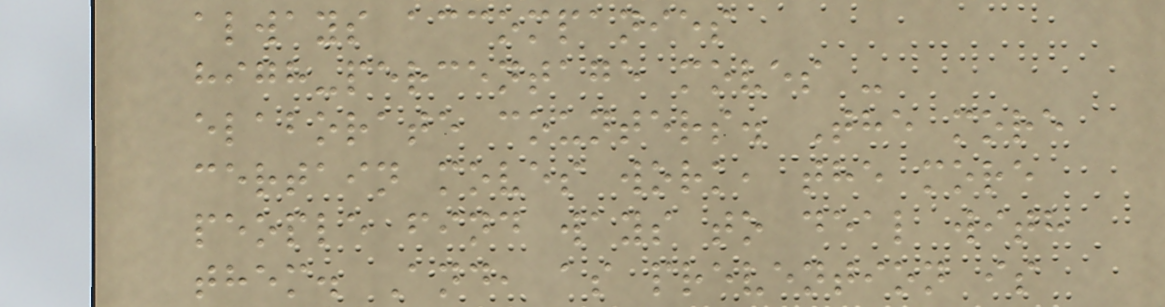always accompanies
high-percentage moves -
elaborate counters. The more
certain moves work, the more
people find ways to deal with
them. And, as prevention is
